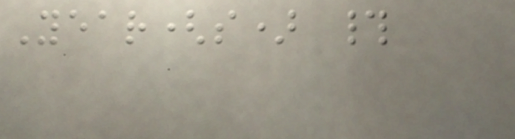Year(s) #
